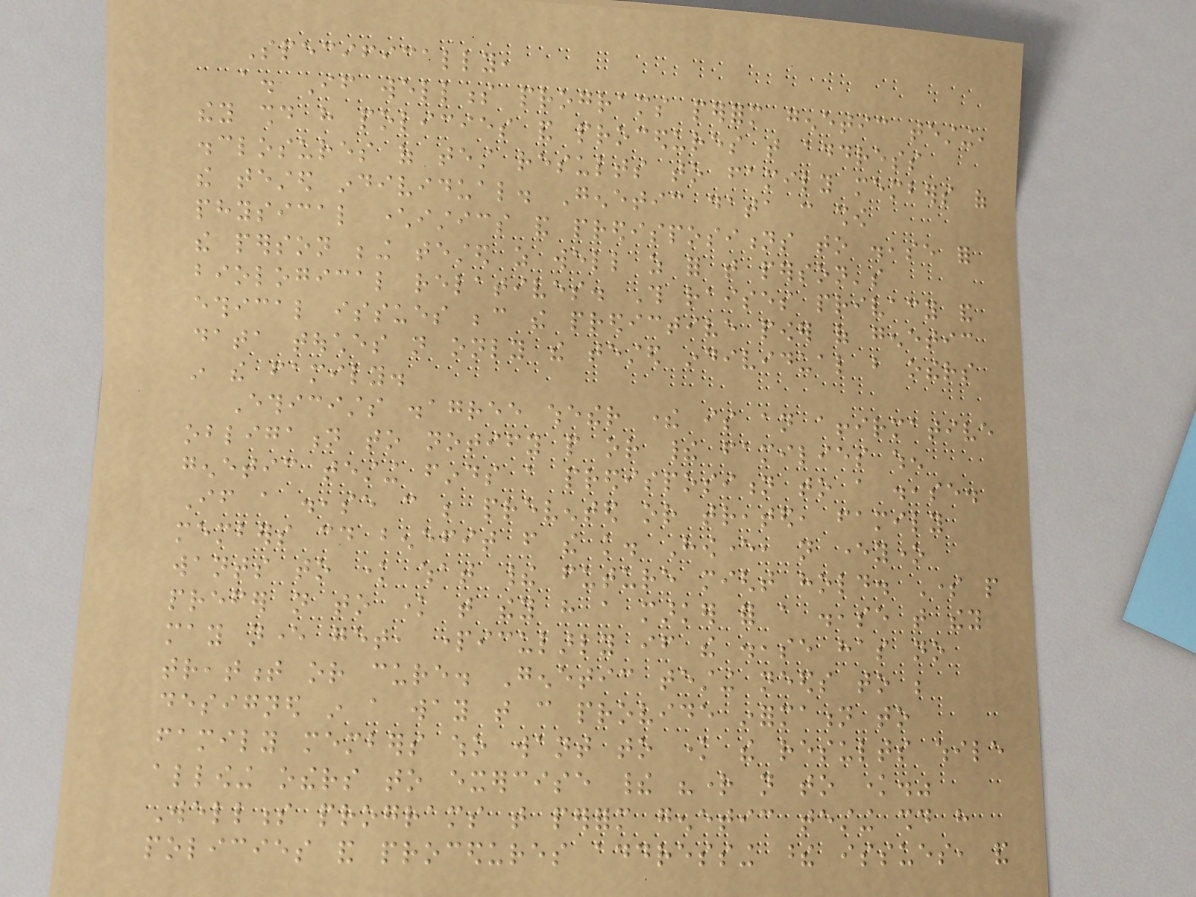Specifically,
a. If wellness programs perform genetic testing,
they should have policies and procedures that address
disclosures of test results to family members of
the tested individual. Genetic data can show
physical characteristics and predispositions to disease for
the person being tested as well as for that person's
biological relatives. This raises privacy and
ethical issues because the predictive power of genetic
data touches not only the tested individual but others
in the family.
Ethicists disagree whether there is an affirmative
obligation to notify people or their families when
genetic testing finds a predisposition to a disease.
If a disease can be prevented or treated, family
members could benefit from the knowledge. However, not everyone
wants to know what their future might hold. Some people
prefer not to know that they have a marker for a disease that they
may never get, particularly if the disease has no
treatment or cure. Genetic testing needs to be
designed in a way that can provide information to
family members who want to know the results while
allowing others to exercise their "right not to know."
Wellness programs that perform genetic testing should have
policies and procedures addressing these issues, and
